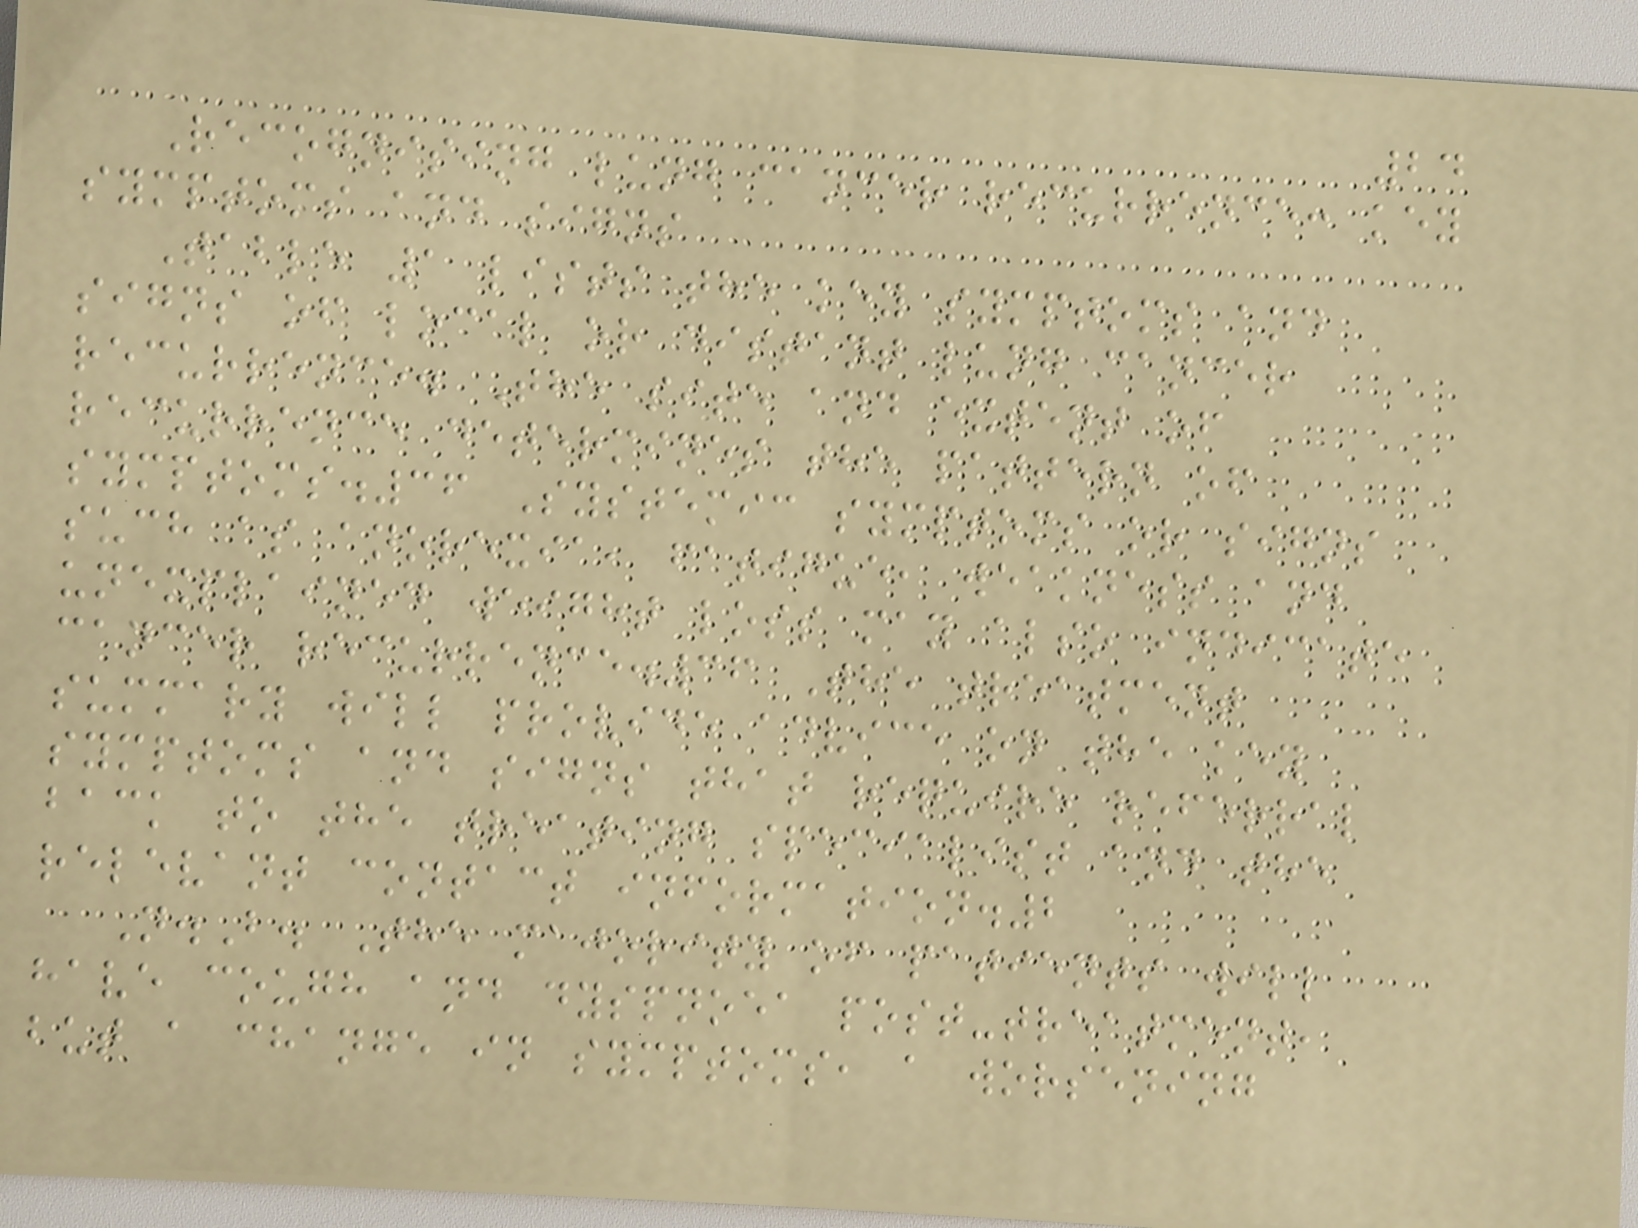24
Recognising lung cancer recurrence: key
symptoms and signs
Table 1 lists the key symptoms and
signs of local or distant lung cancer
recurrence. The site and extent of
recurrence determines the pattern of
symptoms.36 Systemic symptoms or signs
such as anorexia, fatigue, weakness and
unexplained weight loss may also indicate
cancer recurrence.36 The treatment
summary will provide advice on the key
symptoms and signs that require referral
back to the treating specialist and the
relevant contact information.2
N.B. The majority of patients will
have cough and dyspnoea post-treatment,
but a change in symptoms, a worsening
